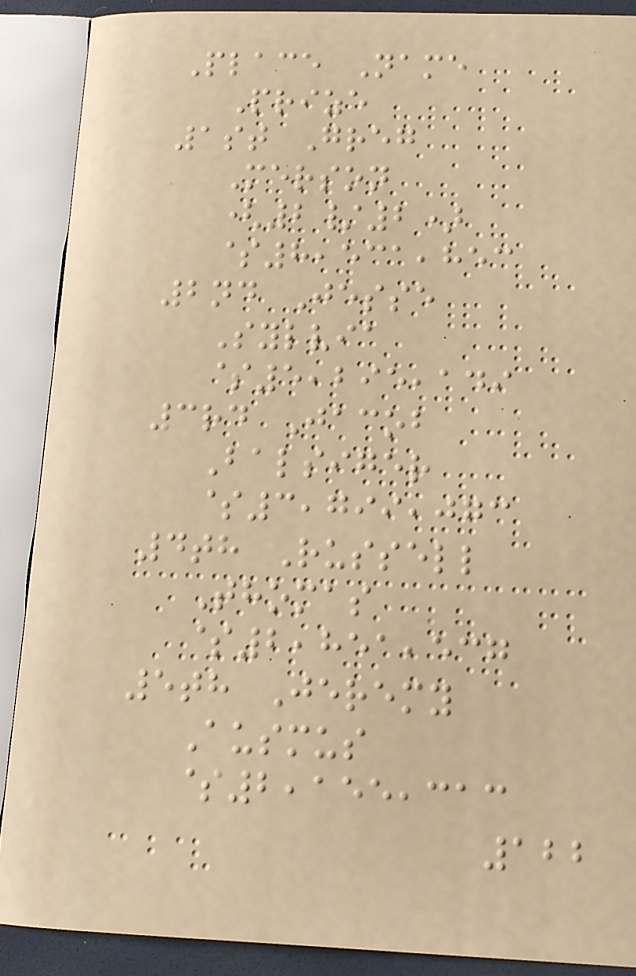Place Name
Prize
1st Greg
Merson
(2/2)
$8,531,853
2nd Jesse
Sylvia
$5,295,149
3rd Jacob
Balsiger
$3,799,073
4th Russell
Thomas
$2,851,537
5th Jeremy
Ausmus
$2,155,313
122
